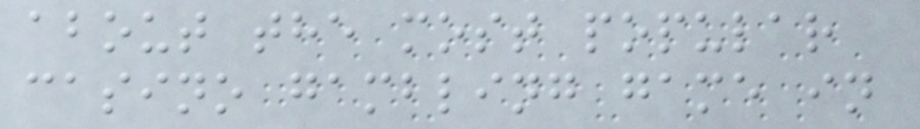about the most popular
casino gambling game in
